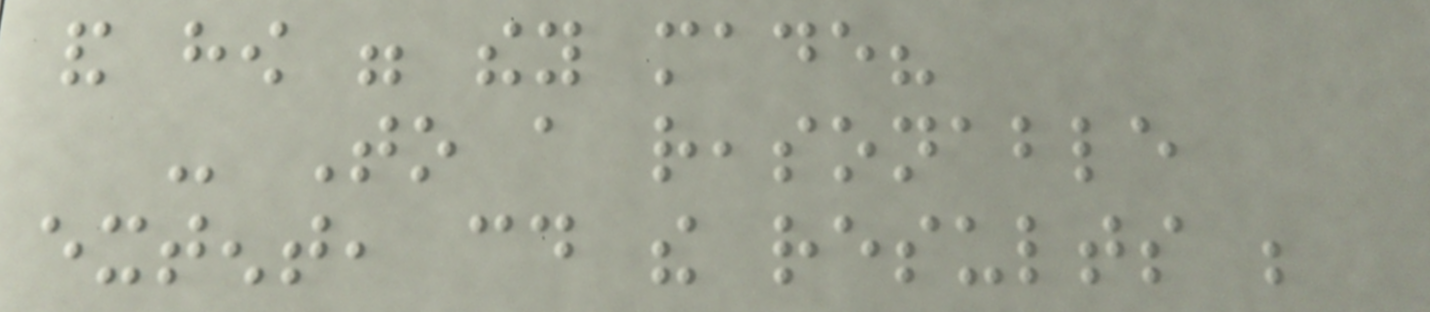and how were they made?
- To a reasonable
extent, could the results be
